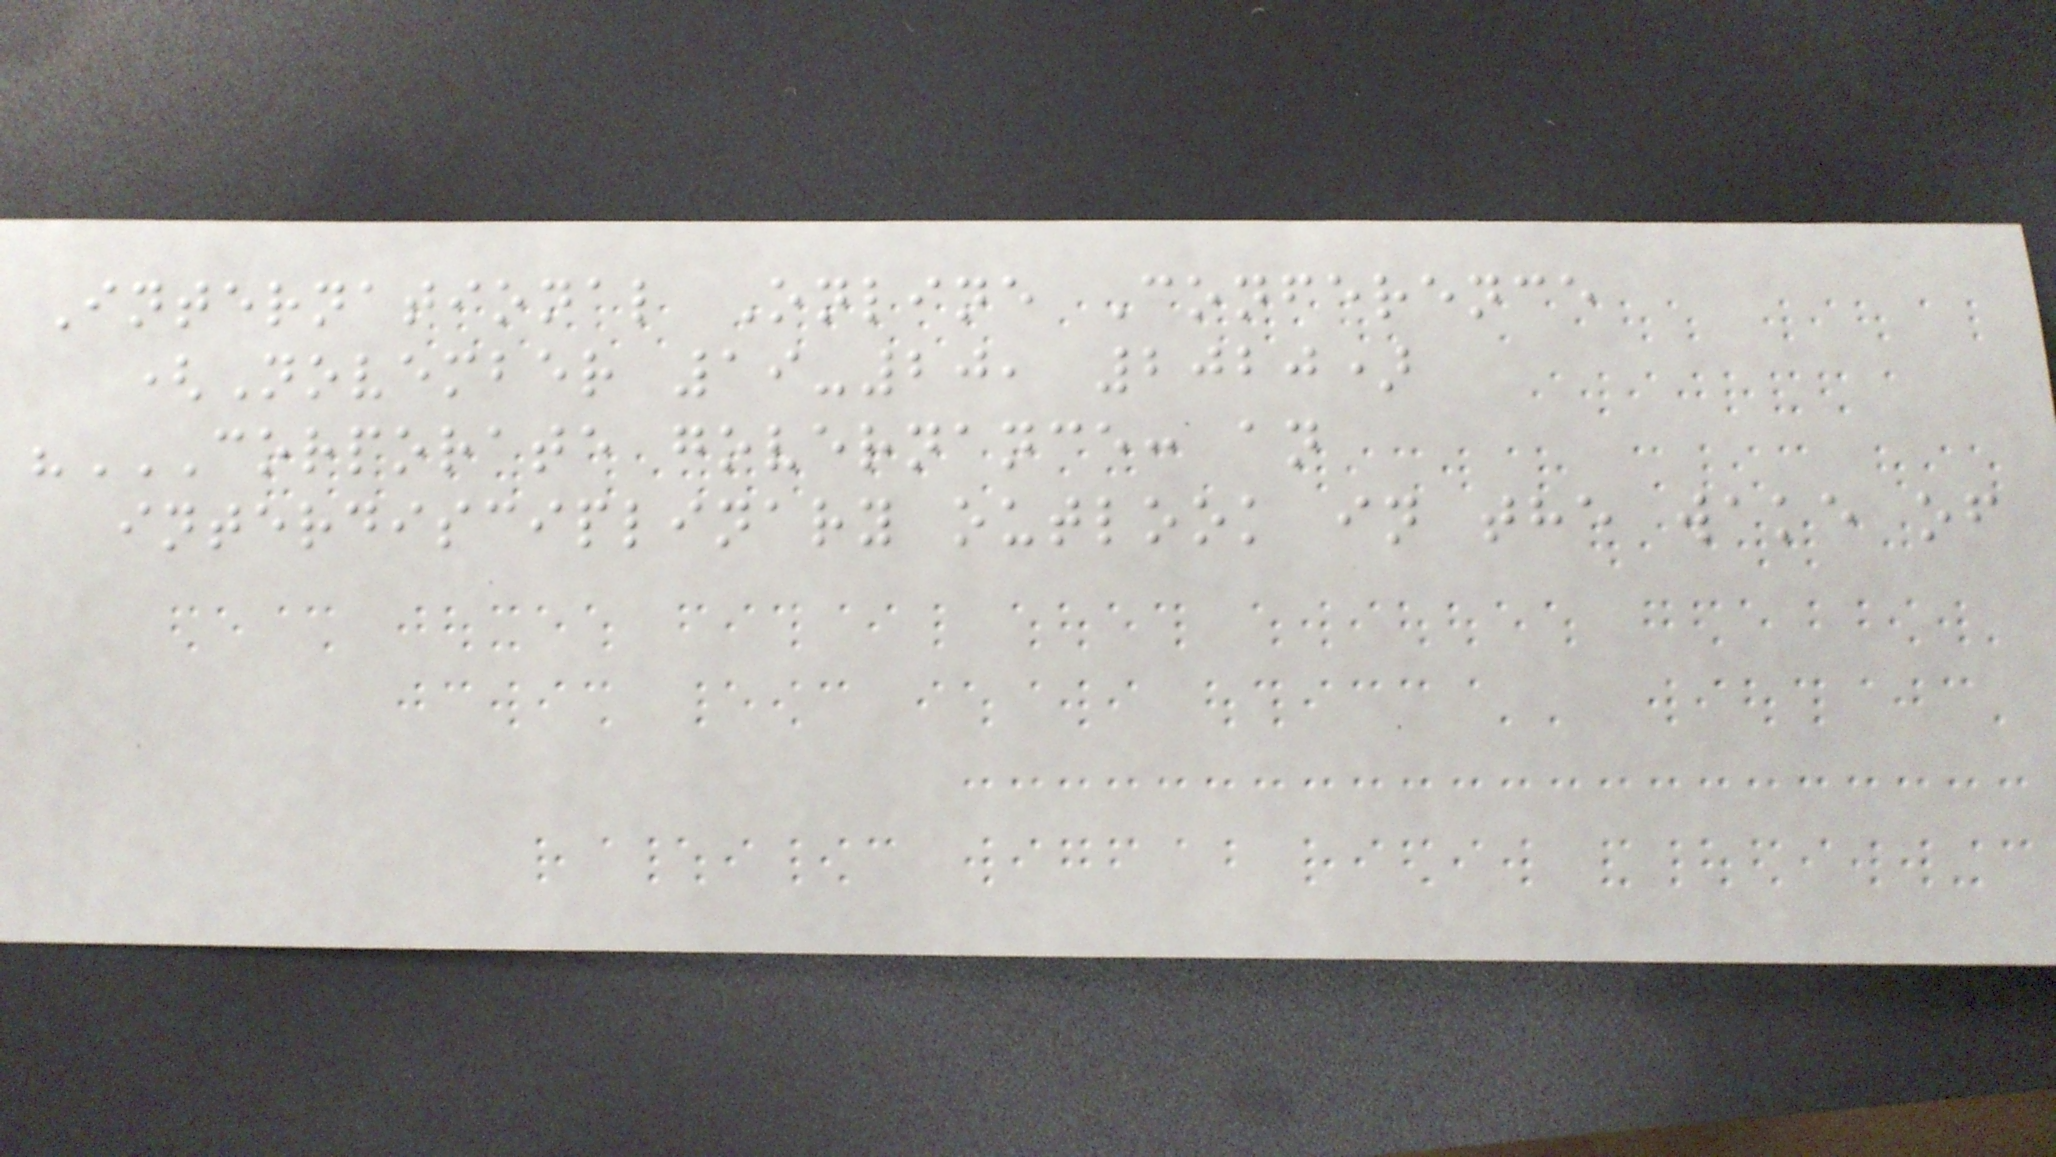International Online Conference
(November 19-20, 2020)
"CORPORATE GOVERNANCE: AN
INTERDISCIPLINARY OUTLOOK IN THE WAKE OF
